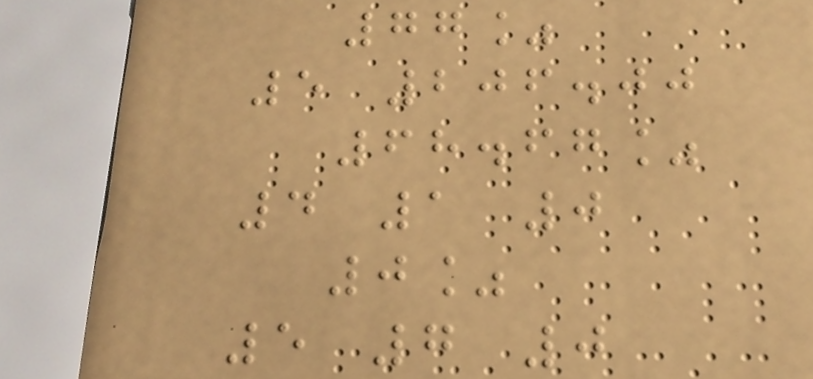77%
5 206.00
68.67%
4 1 0
0%
5 7 0
